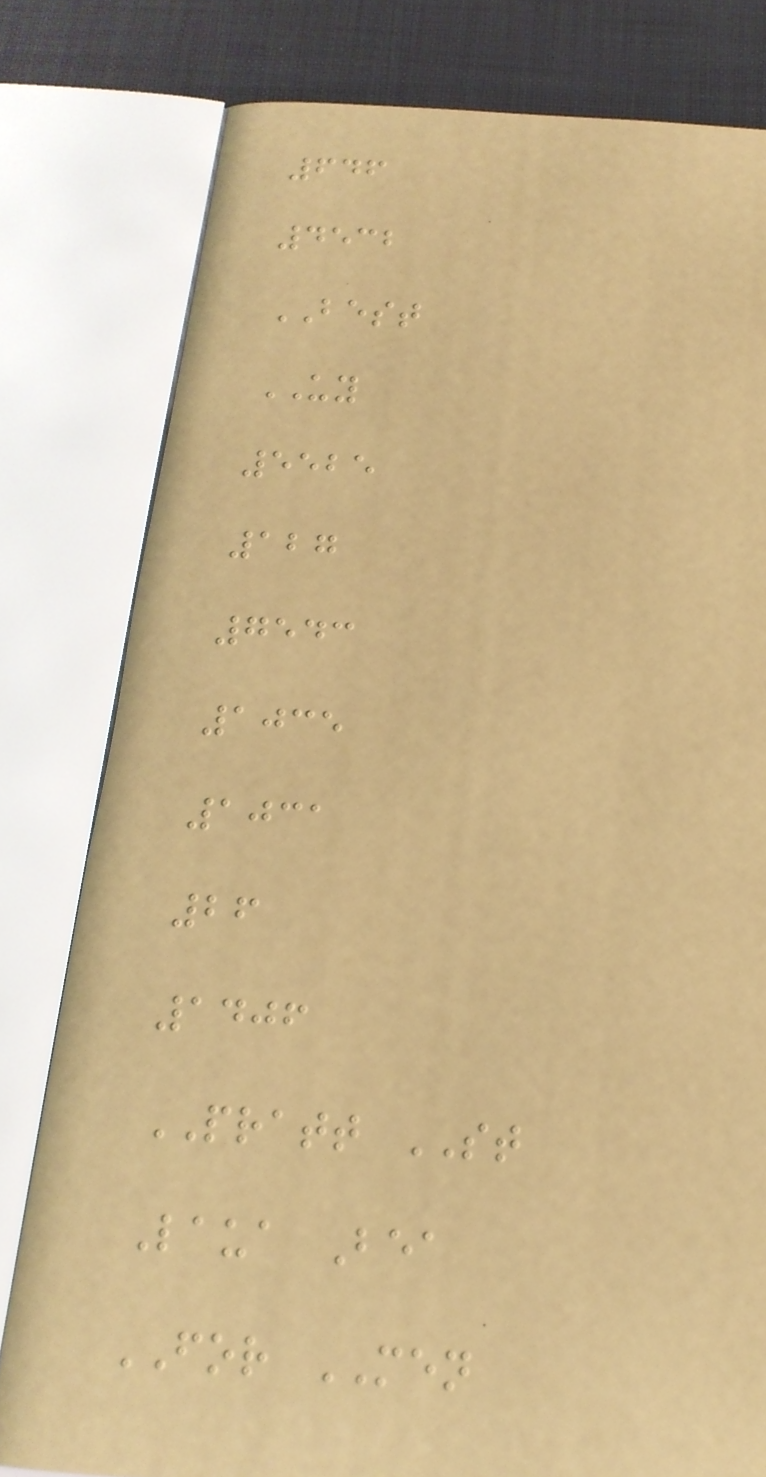646
4532
BEST
UY
5525
127
7543
1035
1031
26
1406
PRATT ST
Laua Bea
FOR MEN
